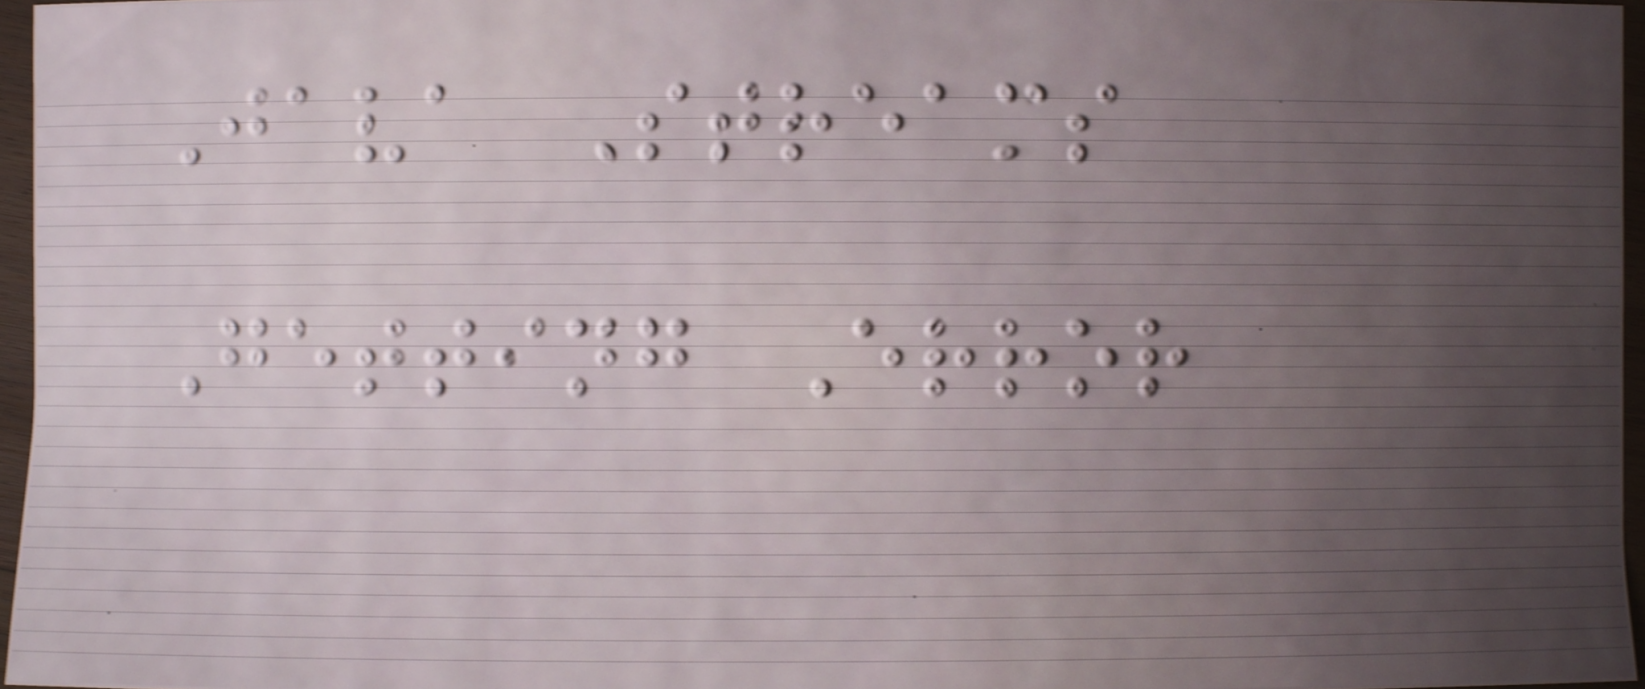Java Streams
Getting Error
